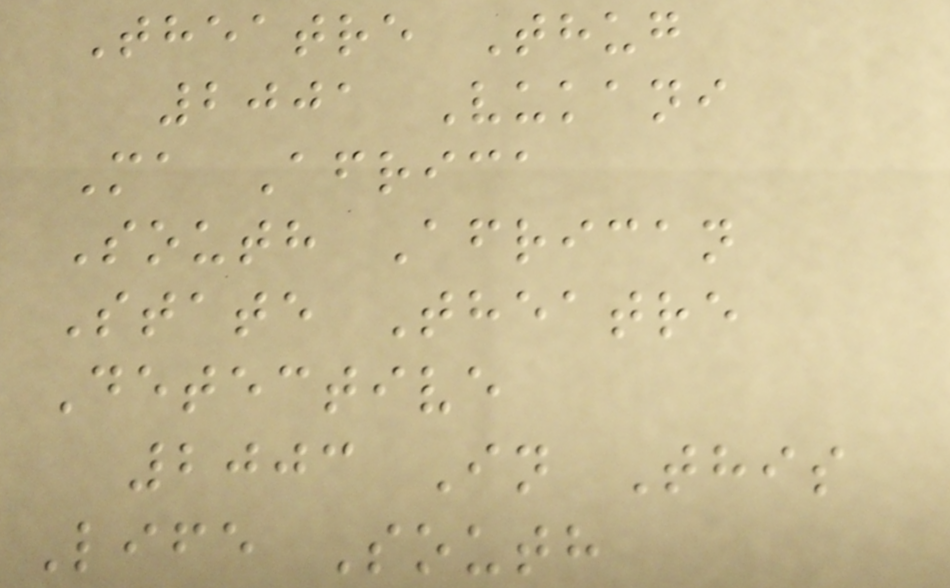Theatre Thug
2001 Vukani
Ma Africa
South African
State Theatre
Detective
2003 In This
Life South
